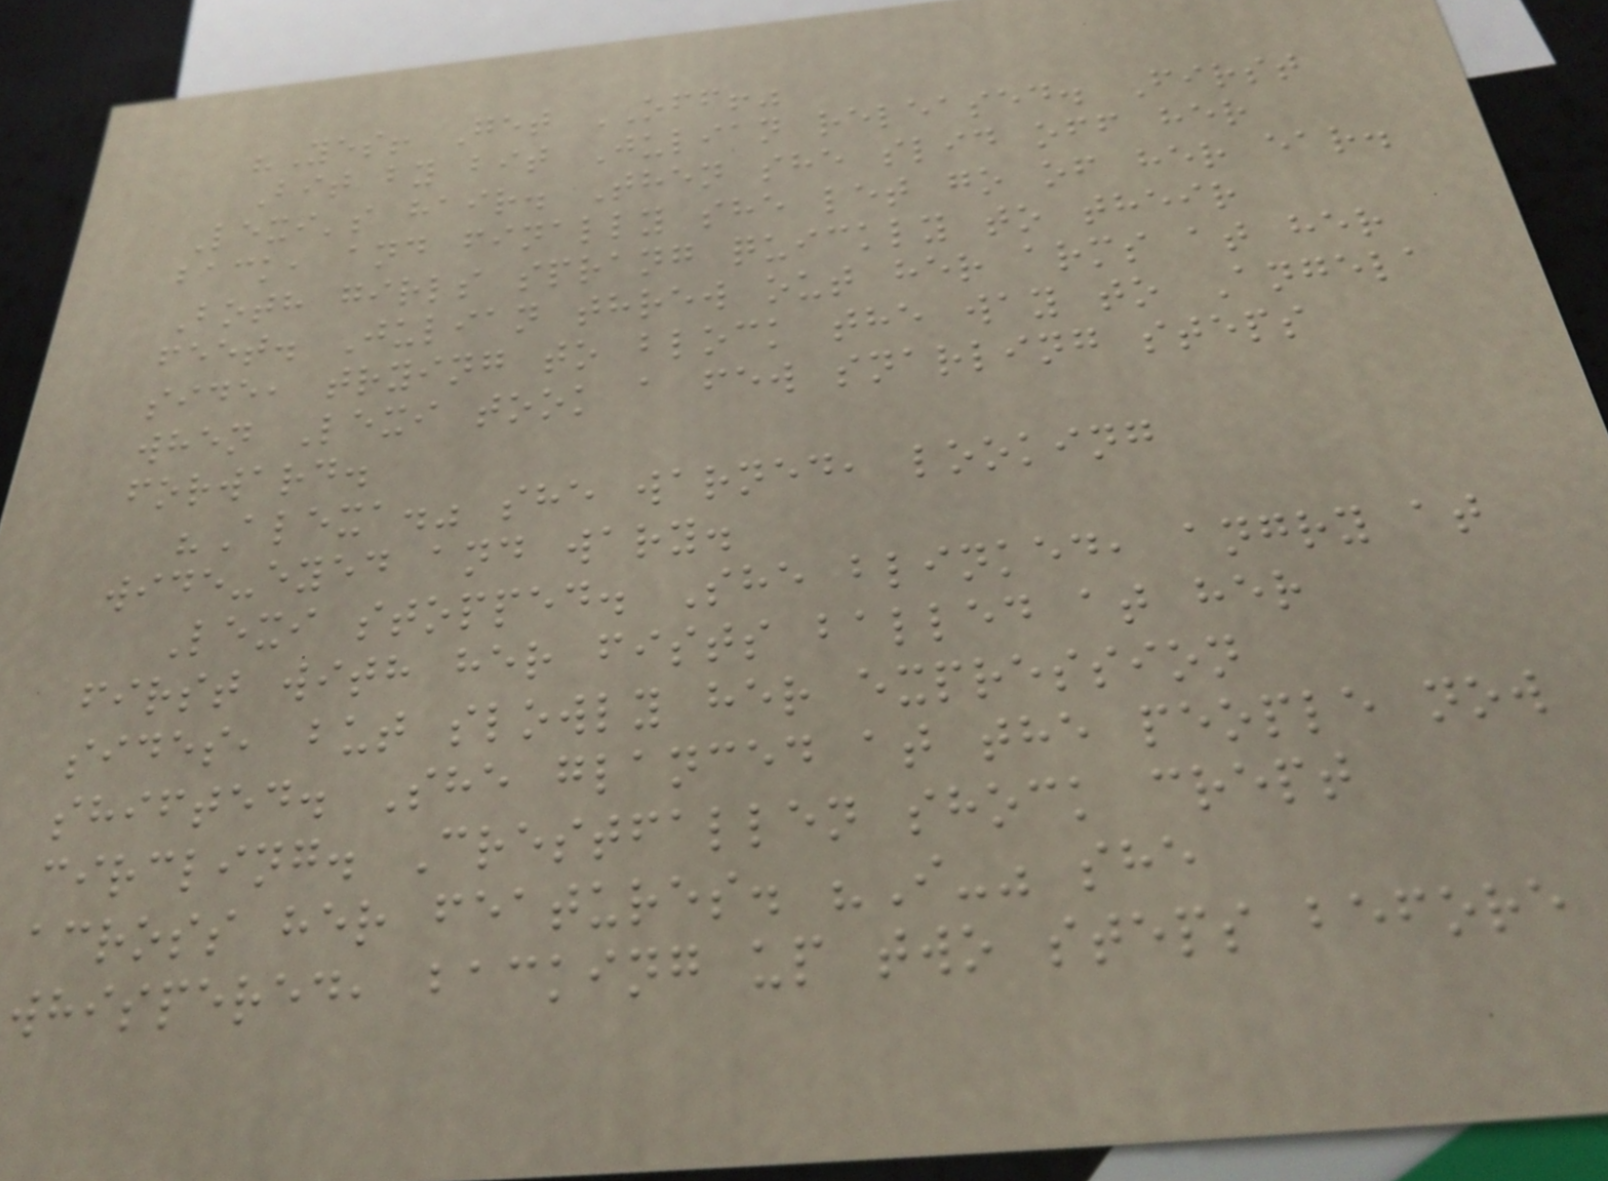"Yes! Get OFF!"
Bit by bit Julian released. First
Lexi's hair. Then she slid off her
back, and finally she let go of her ear.
Both girls sprang quickly to their
feet. Julian threw out her arms at her
side, trying to block the way to Angela
when Lexi took a few snarling steps
forward.
"Alexa." she warned, looking
wide-eyed and wary.
Lexi stopped. She blinked, angry at
first with her fists balled at her
sides, but slowly her expression
shifted. She glanced at the people now
circling. Crestfallen shock crept
across her features. "I-" she
whispered, backing up two steps before
